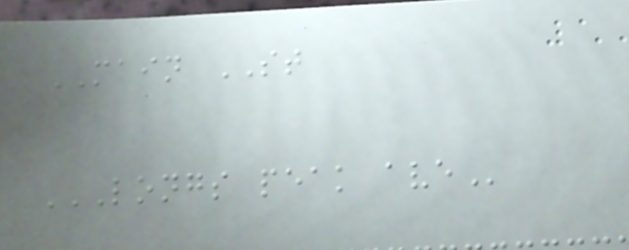MAIN ST
LONGS PEAK AVE
